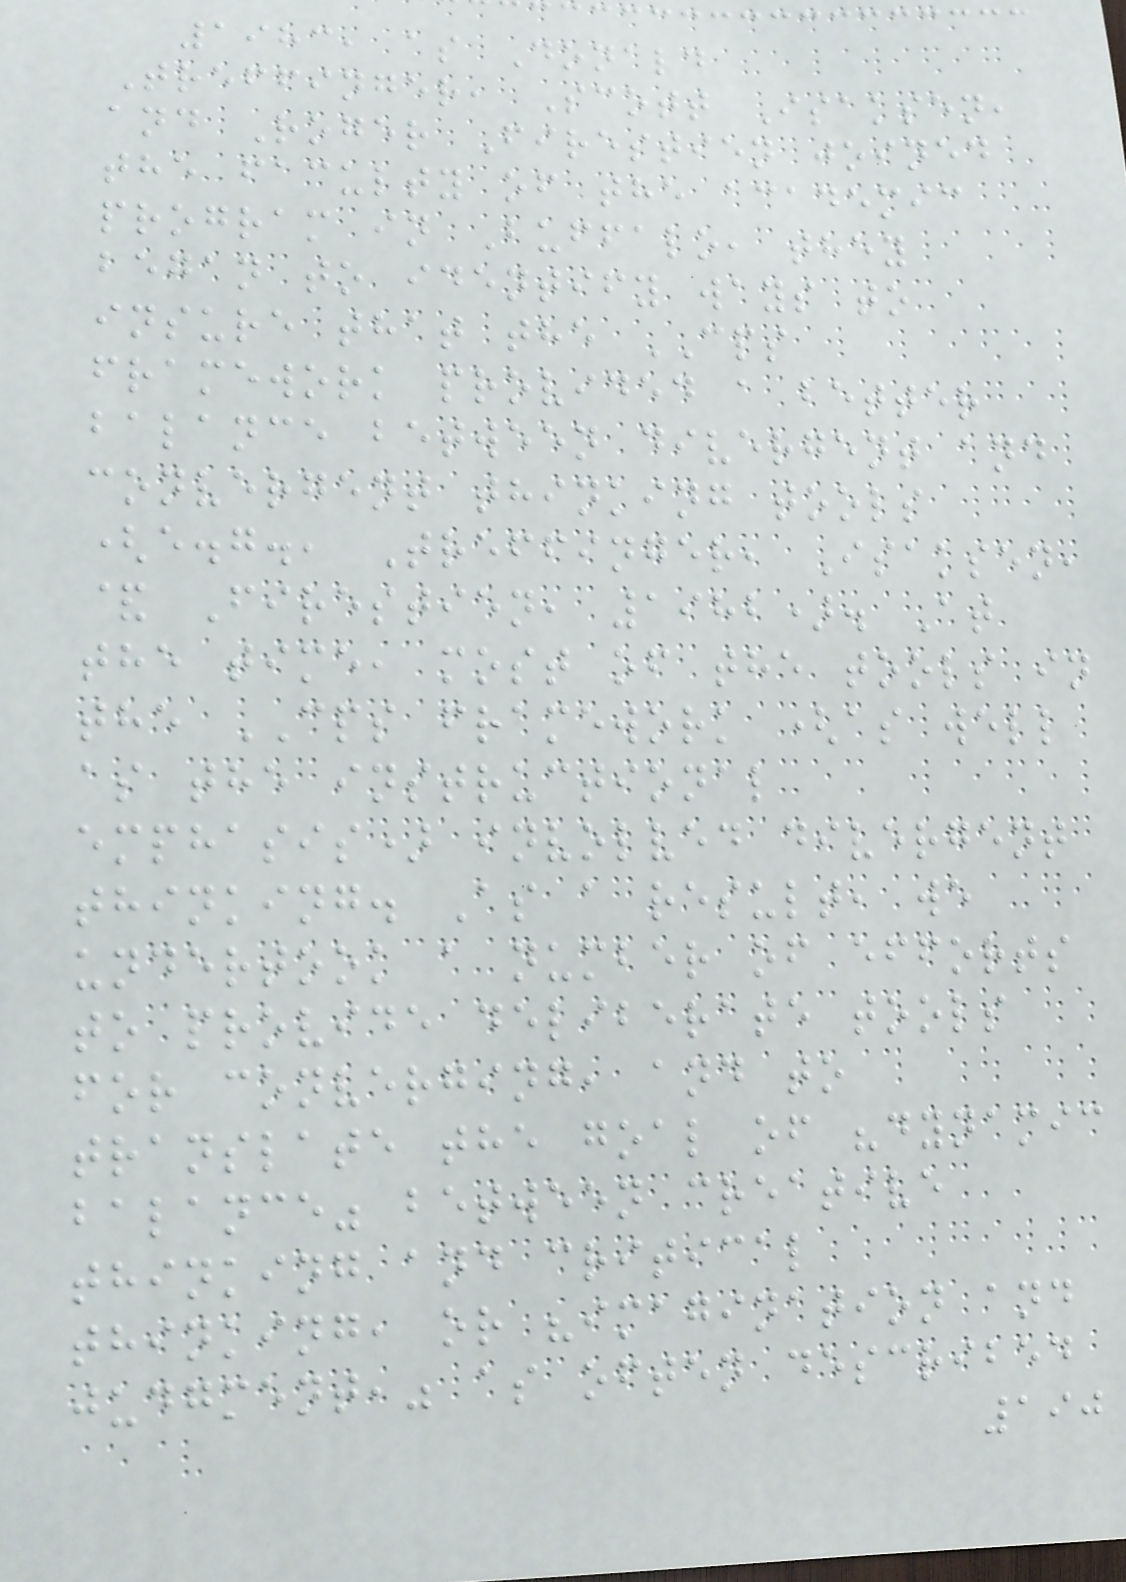1983, as Donald
Treffinger, Scott Isaksen,
and Roger Firestien joined
the faculty of the academic
program in Buffalo, they
began to identify ways to
insure that the CPS
framework provided a better
balance between divergent and
convergent thinking tools
(e.g., Treffinger, Isaksen,
& Firestien, 1982). At
the time, most of the tools in
the CPS framework (as well
as the instructional
emphasis) involved divergent
thinking. As a result, we
undertook a number of efforts
to provide deliberate tools
for converging, and to
translate the goal of "dynamic
balance" between creative
thinking and critical
thinking, or "imagination and
judgment," as often described
190
